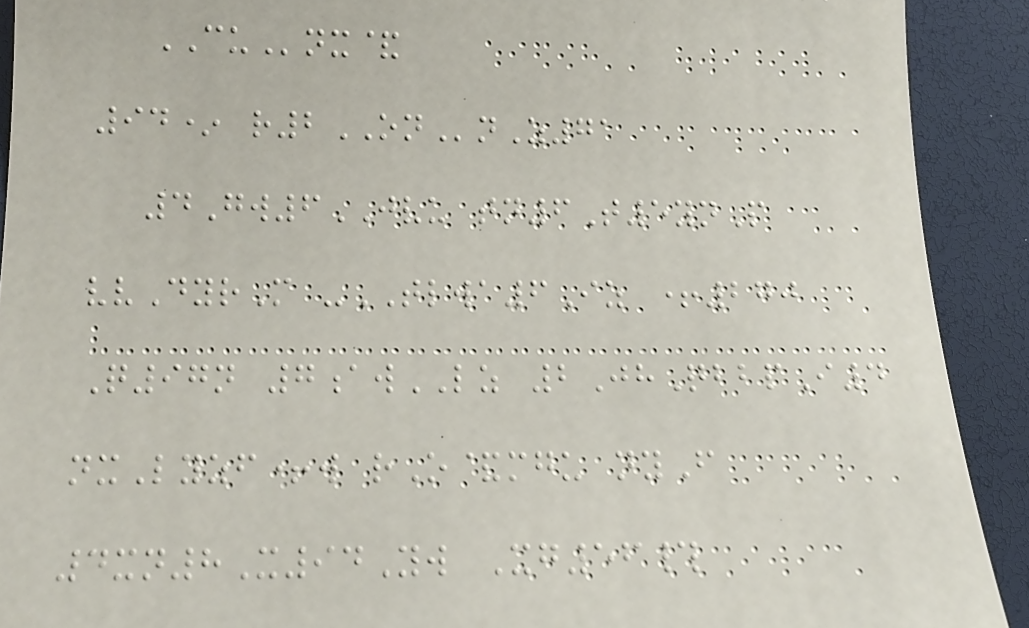CUnx&
94* r2ONnZ71
4Gw6JVU tn6T5ynP
vvDyrM -TLWA6Iz +270
Q97n 7awLZ 2JhQbbpI4
nxLyzf+w rO&mgu nyF
4xn8X94Yw Xg56#
